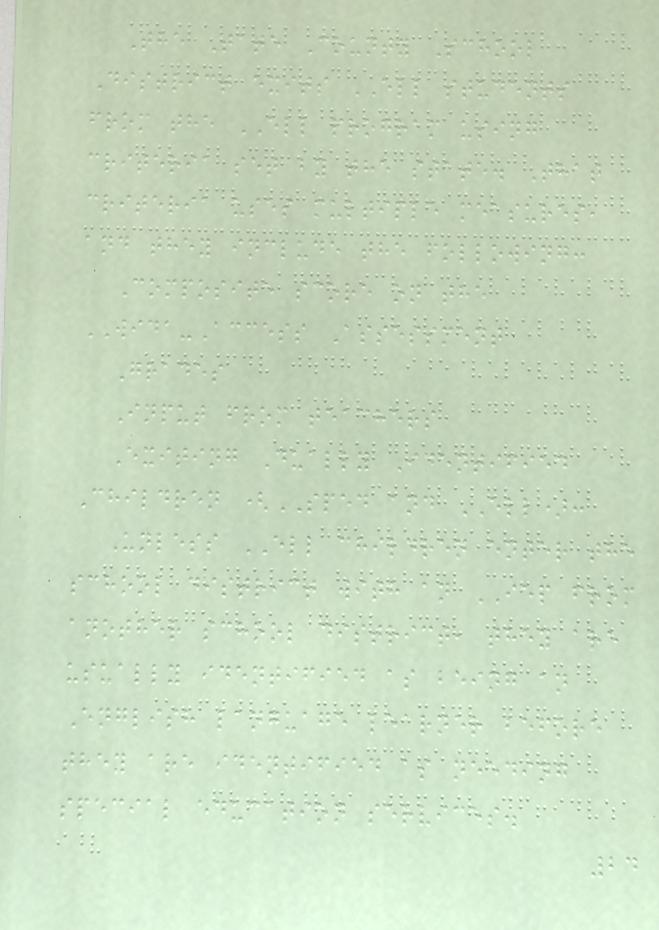The Tate County School
District exits ELL students
from the ELL program using
criteria set by the state. That
criteria uses multiple measures,
and they include the following:
Composite score on the
WIDA-Access Assessment
Grades
Input from teachers
Exiting Dually Identified
Children (SPED and ELL):
Unless ELL children enter the
school district with an IEP from
another school district, they are
usually identified as being an
English language learner before
they are identified as needing
special education services.
24
